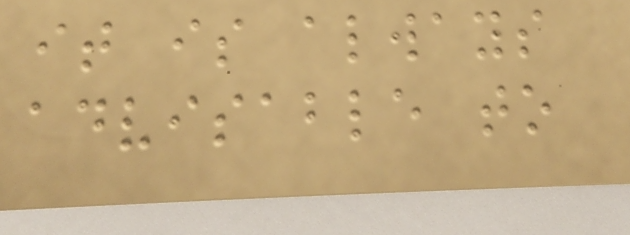it is always
advisable to
